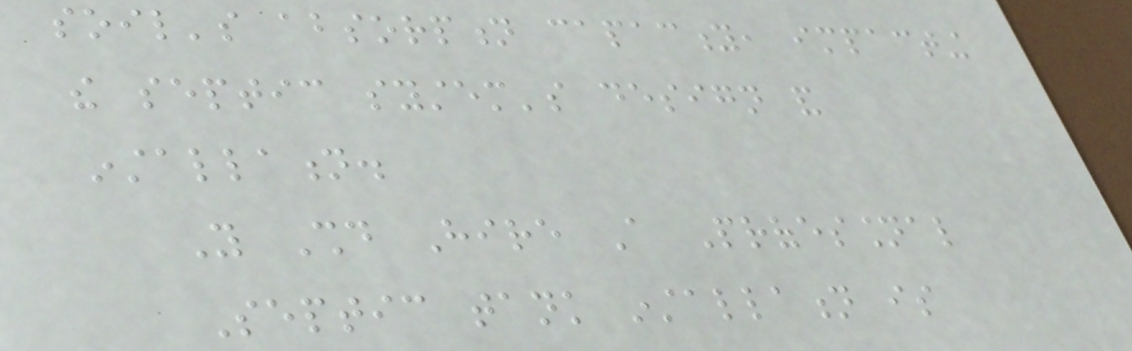soil's absorption capacity, impacting
the septic system's design and
installation.
You Should Hire A Professional
Septic tank installation is
